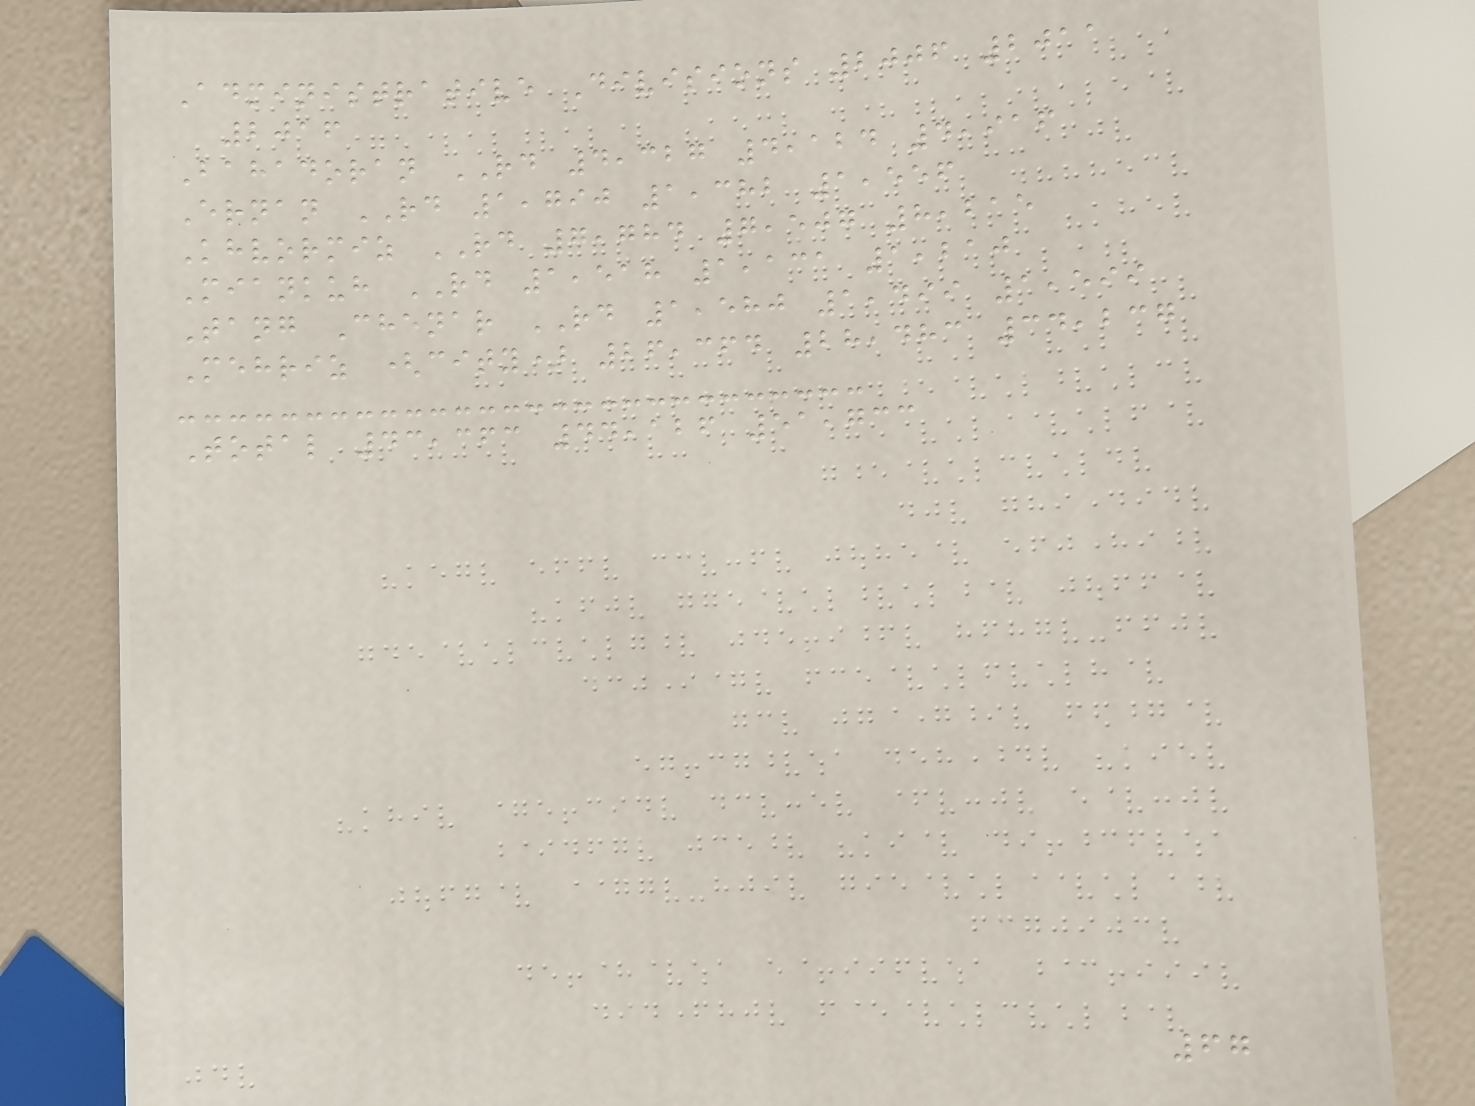Administrative Divisions 2006 2011
2016
Bahadoran RD 4,327 4,124 4,916
Ernan RD 1,790 1,382 1,556
Khvormiz RD 7,784 7,507 8,215
Miankuh RD 1,518 1,131 1,210
Tang Chenar RD 1,580 1,499 1,599
Mehriz (city) 26,364 28,483 34,237
Total 43,363 44,126 51,733
67
